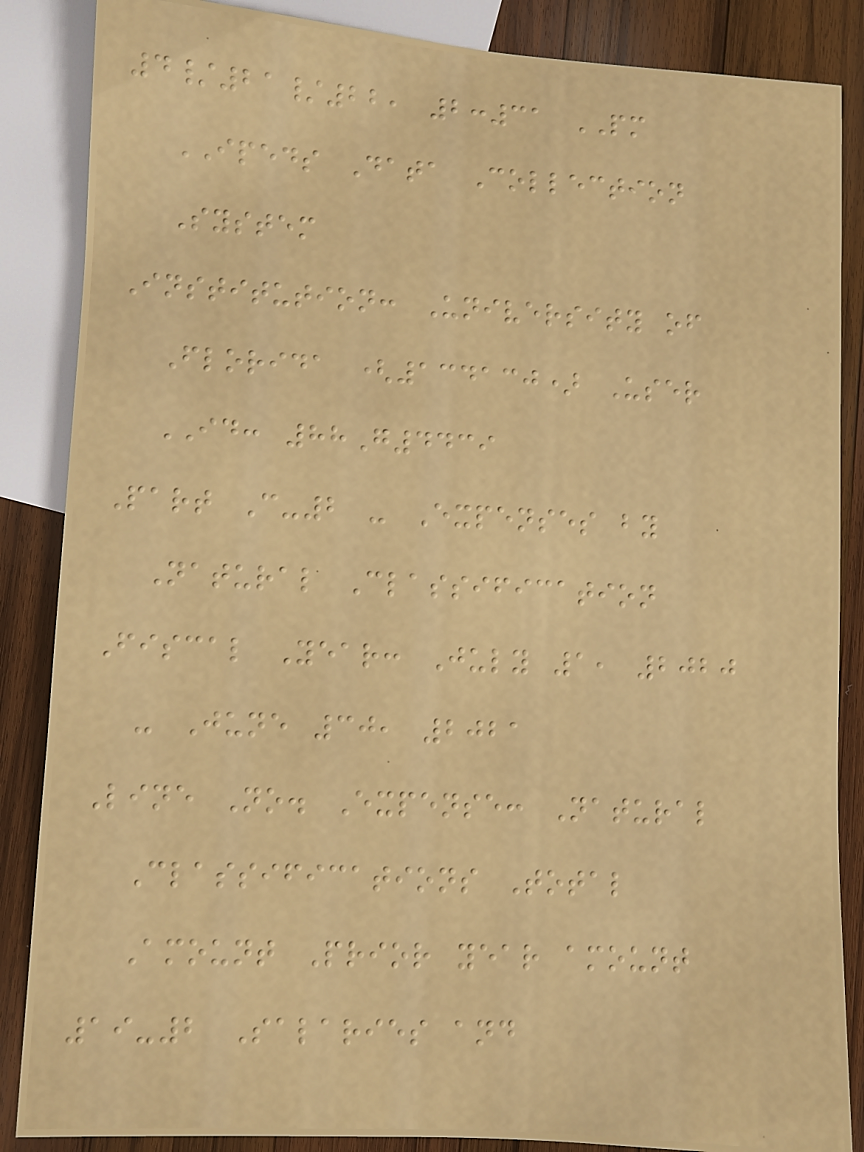4/21/22, 2:31 PM
IPEDS Data Collection
System
Institution: University of
Florida (134130) User
ID: 88G4439
Part C-2 - Expenses by
Natural Classification
Fiscal Year: July 1, 2020
- June 30, 2021
Line No. Expense: Natural
Classifications Total
Amount Prior year amount
19-2 Salaries and
